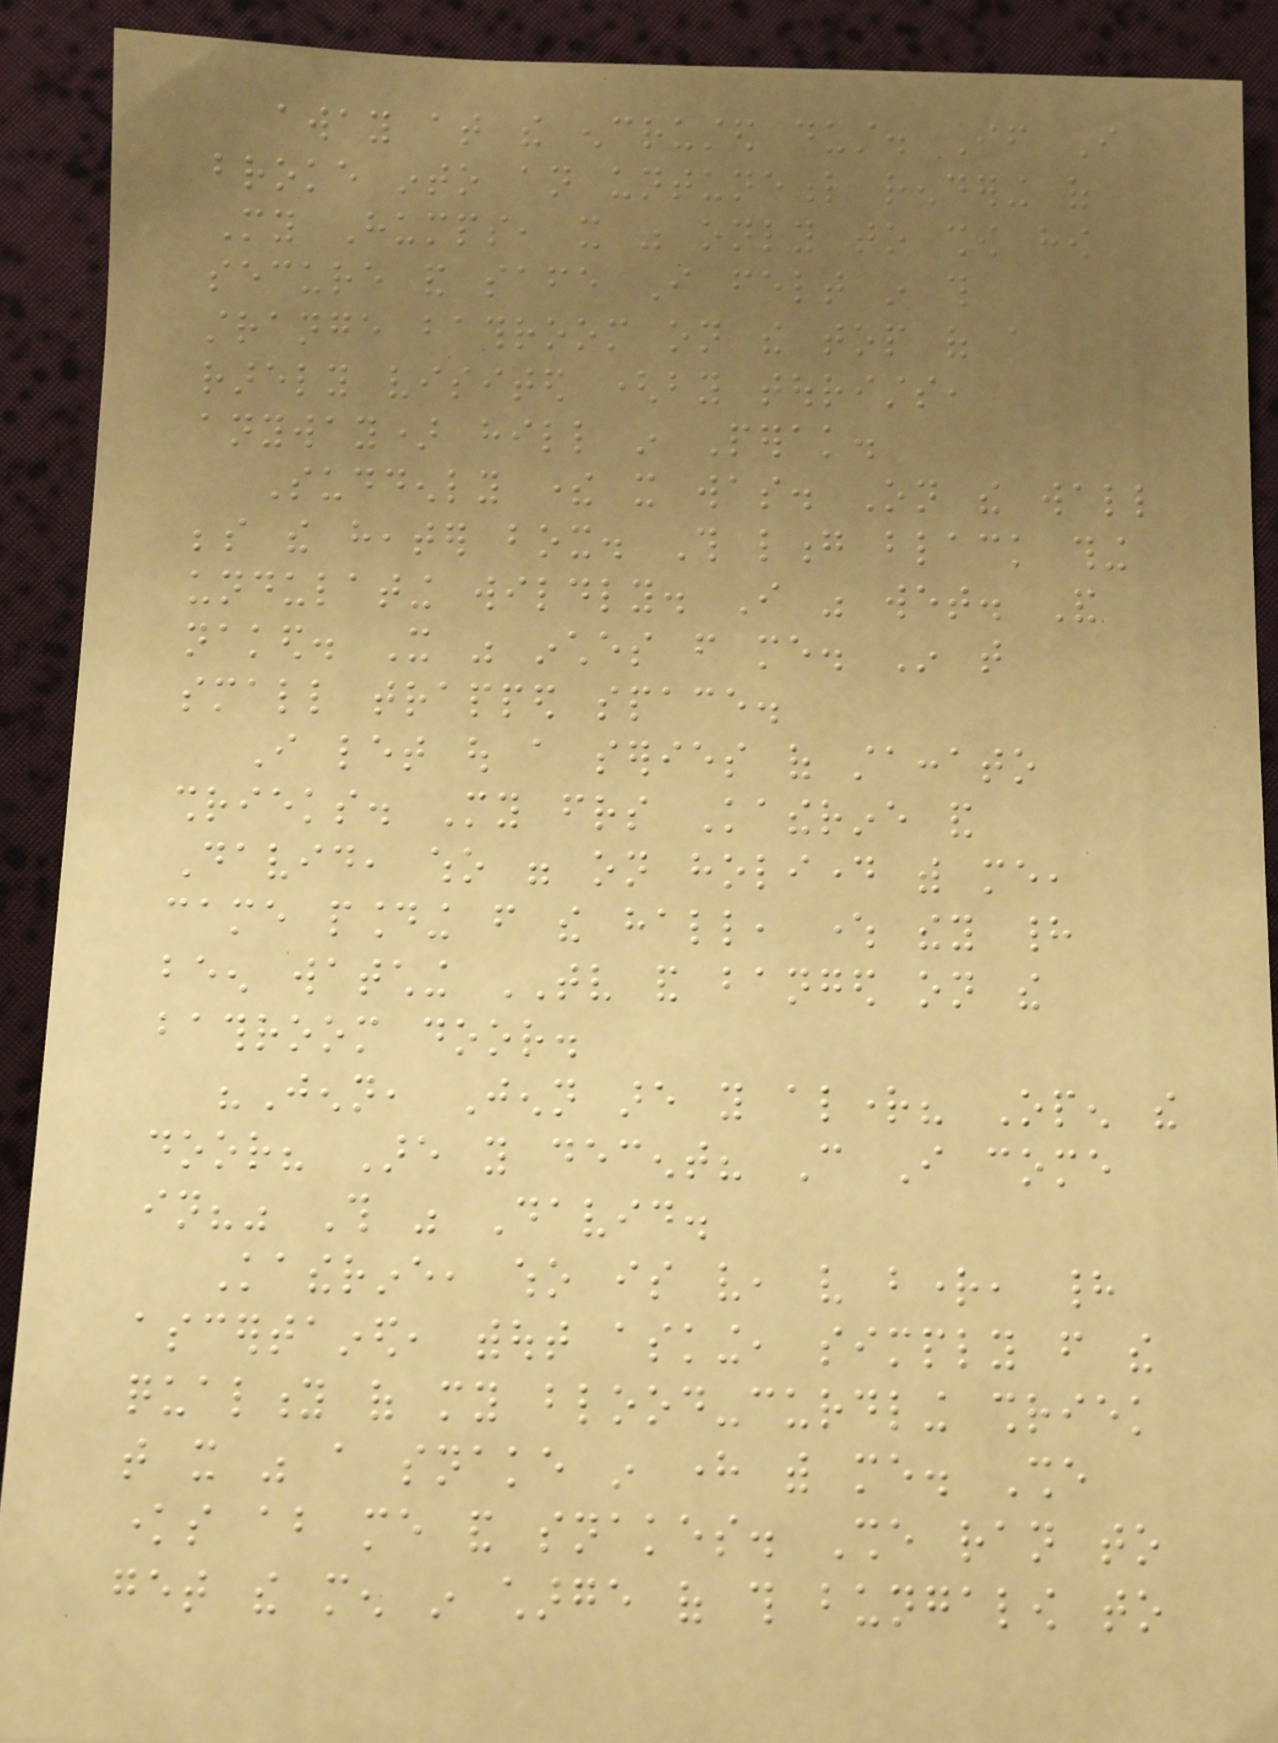away at the encrusted dust. If I
broke into an untuneful rendering of
My Humps, it was only to show how
secure and safe I felt in this
strange bathroom on the top of a
rarely visited (by tourists,
anyway) hill in Perak.
Suddenly there it was. On the wall
beside the heater box. This long black thing
undulating wildly. I was wet. And
naked. It was inches from me. In that
small trapped space.
I let out a series of staccato
shrieks. My friends Katherine and
David, who were on holiday with me,
came pounding from the hall, where they had
been watching TV and banged on the
bathroom door.
"Jenn, Jenn are you alright? Open the
door? Are you decent? Can I come
in?" This was David.
Katherine, who is very, very bright, had
ascertained, without asking, simply from the
quality of my blood-curdling shriek
that it was a snake in here with me. She
knows about me and snakes. She ran to
get the men in charge of this bungalow to
